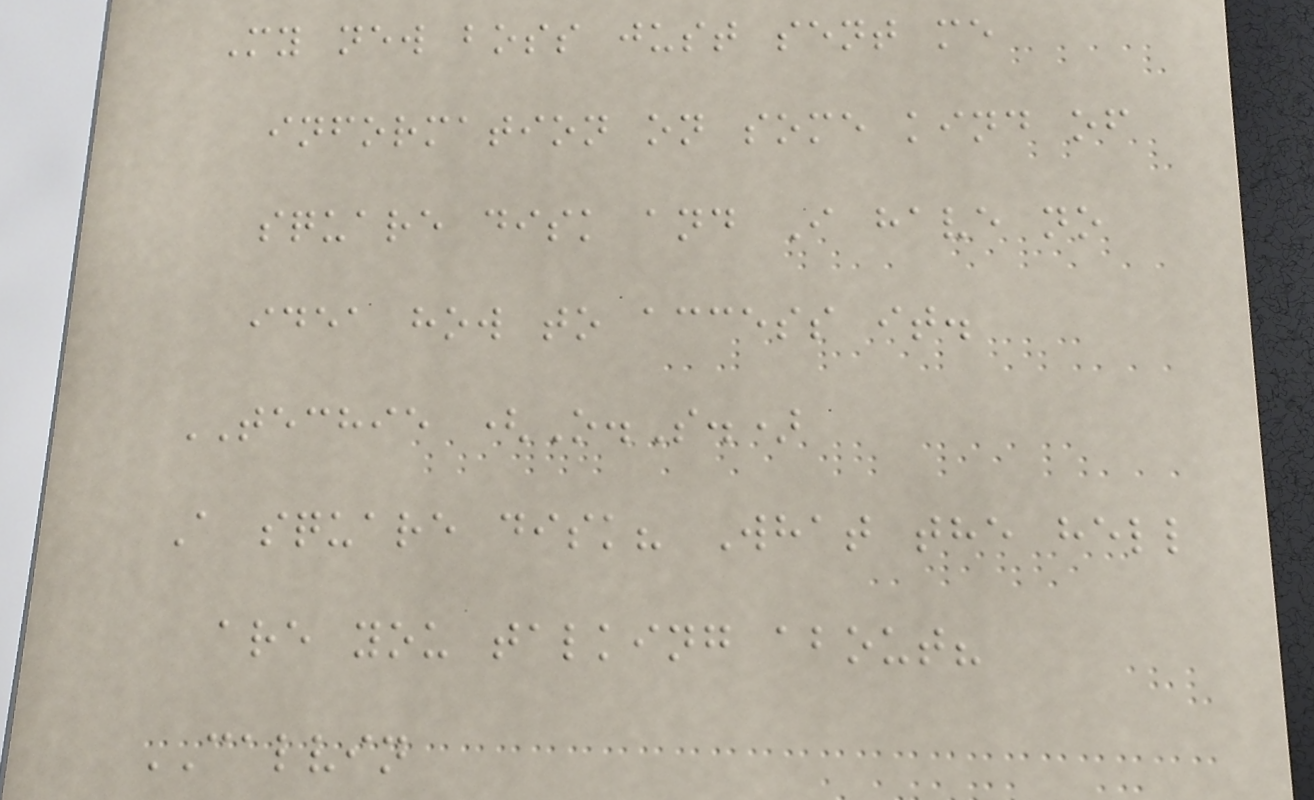My new boss just sent me
information on some kind of
square disk and I have no
idea how to access it.
TECHIE (O.S.)
A square disk? What the hell
are you talking about?
CALVIN
